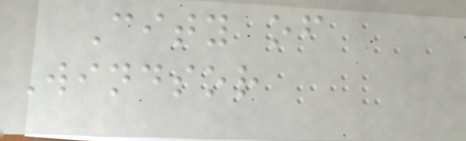City of
Windsor
